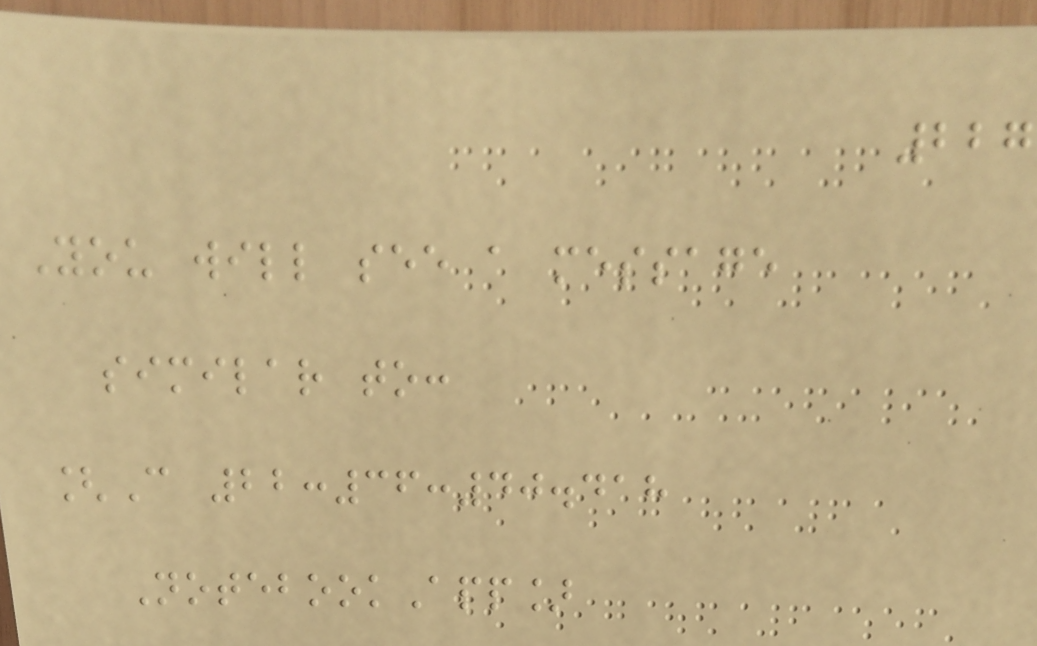227
You will see a message
similar to:
[C 22:36:40.418
NotebookApp]
